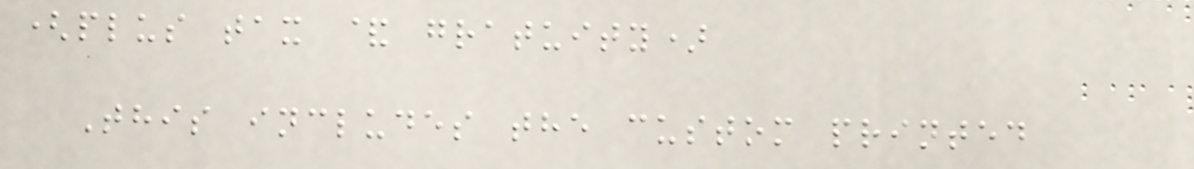(plus tax & gratuity)
This includes the custom printed
